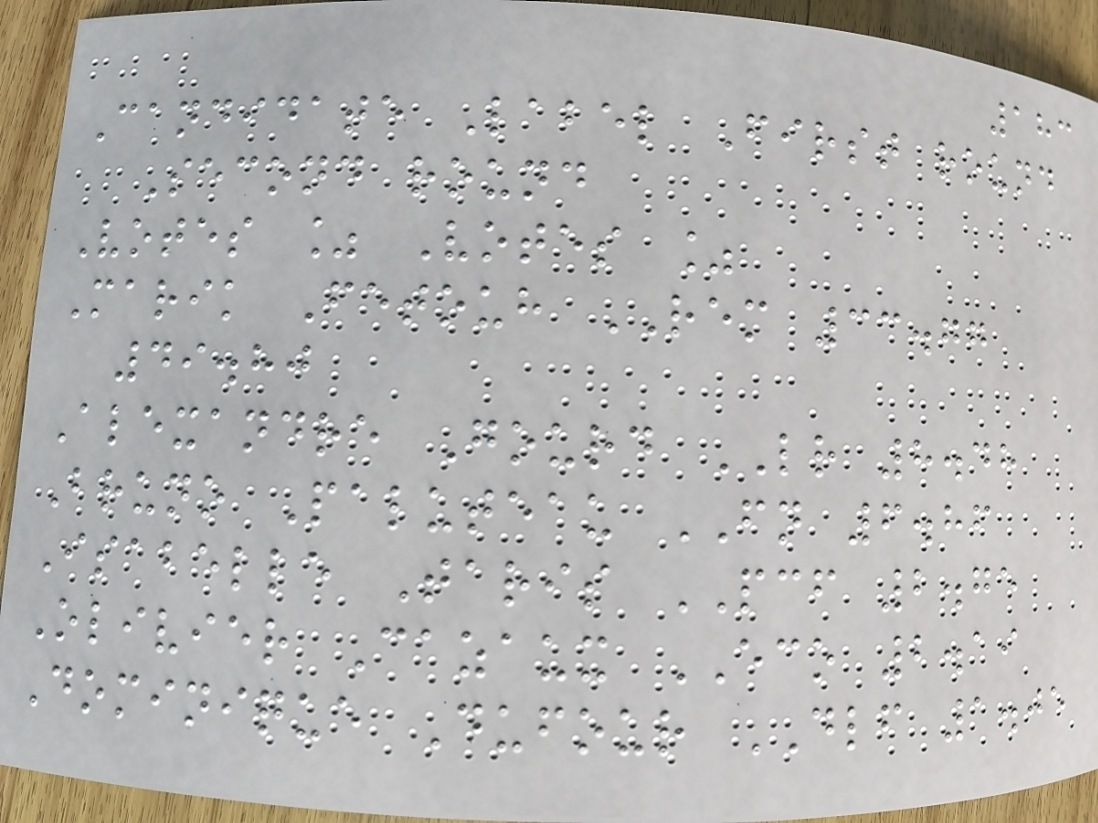183
Candidate Label First round
Second round
Votes % Votes %
Marik Fetouh REM 33.77
49.80
Alexandre Gourd LR 8.48
Bruno Paluteau FN 6.86
Isabelle Taris PCF 2.75
Olivier Cazaux ECO 2.19
Dominique Dufour DLF 1.05
